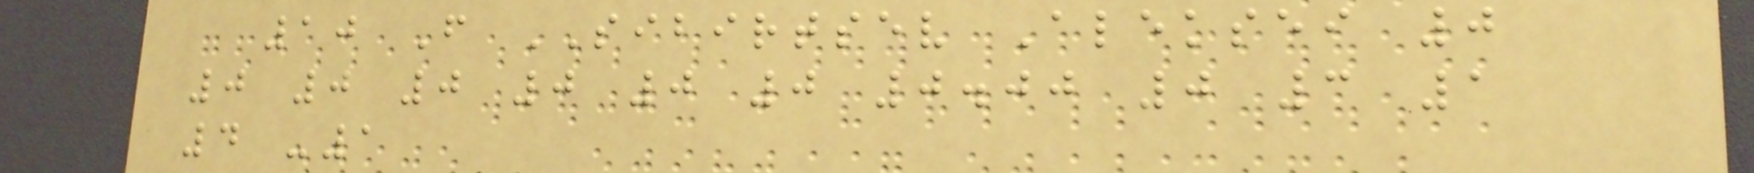10 F SIBIRTSEV Aleksei 0
0 0 0 0 0 0 0.00 0 3 1
4 -1
